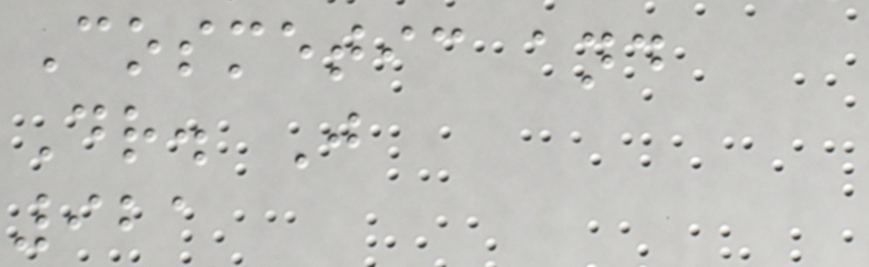Cosmetic and
Dr. J
921
